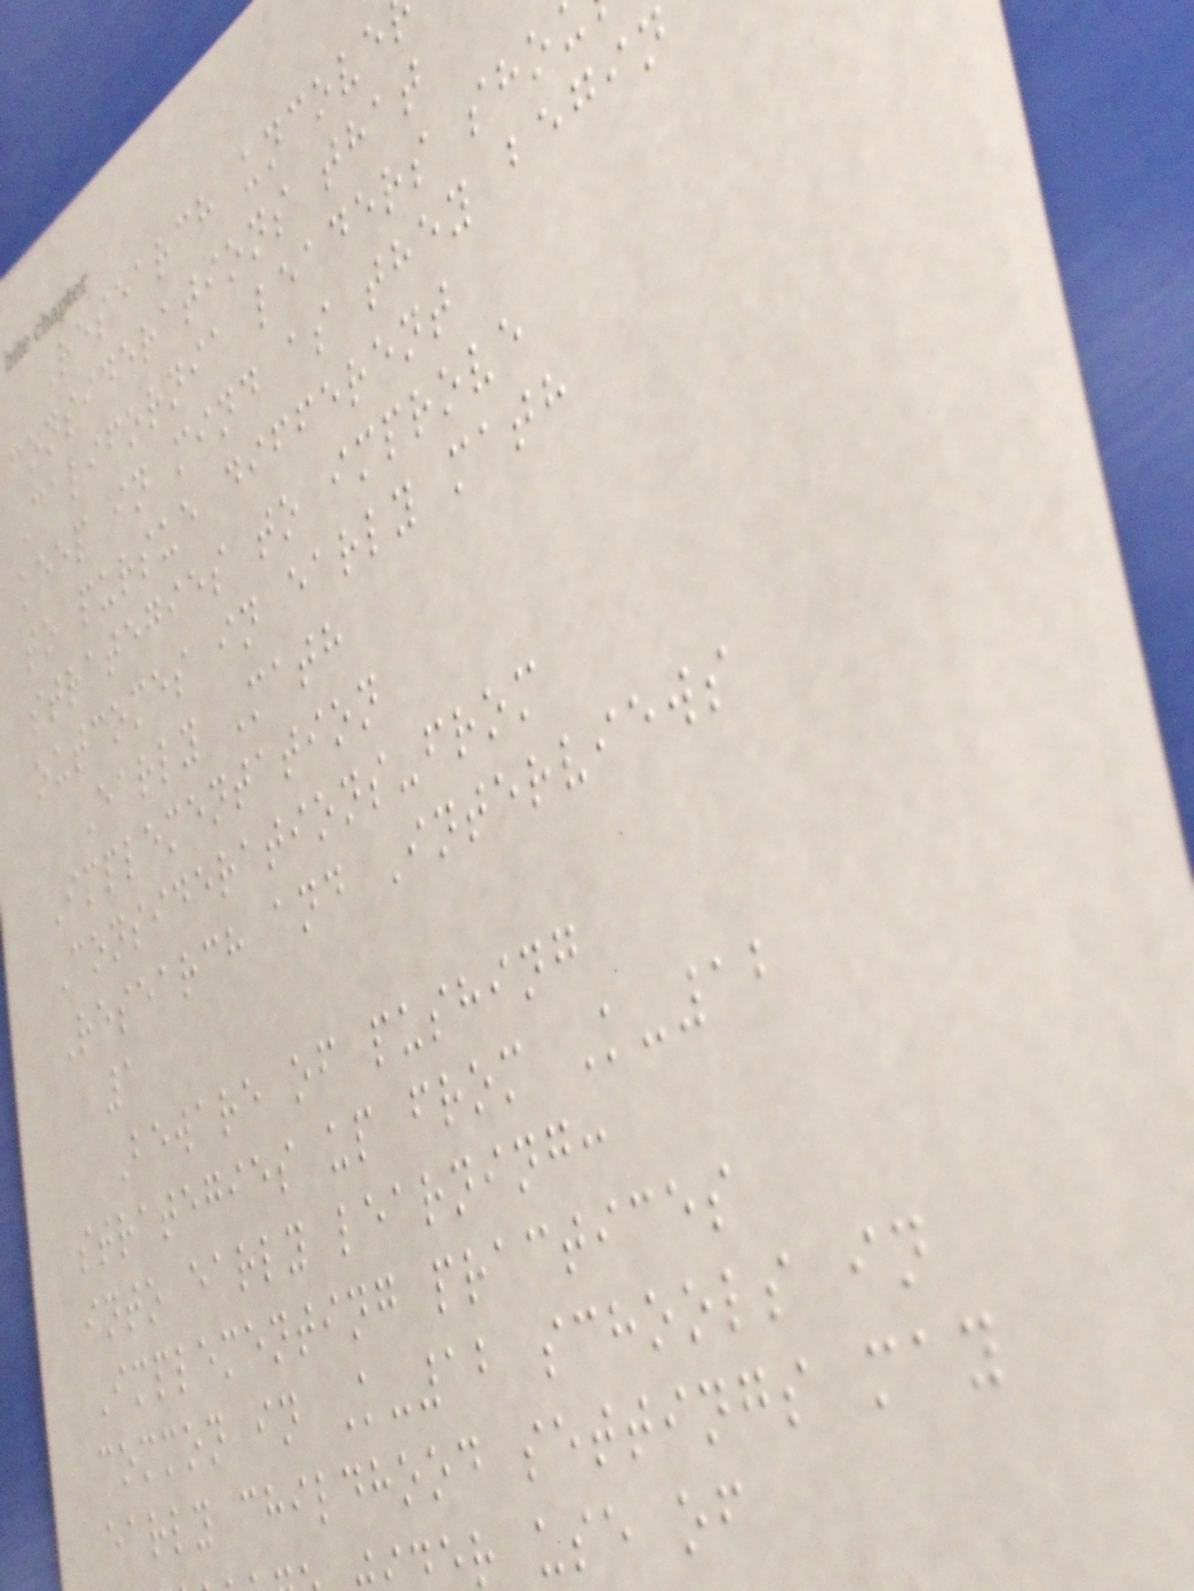Research uncove
considerations that
California leaders sho
keep in mind as they begin
to pursue different
strategies to improve
outcomes in early math
Early Math
Implementation
Considerations-from
Research and Interviews
1
Beware of pushing
strategies up from K-12
into early learning:
Implementing practices
common in K-12 schools in
early childhood settings may
er use of
